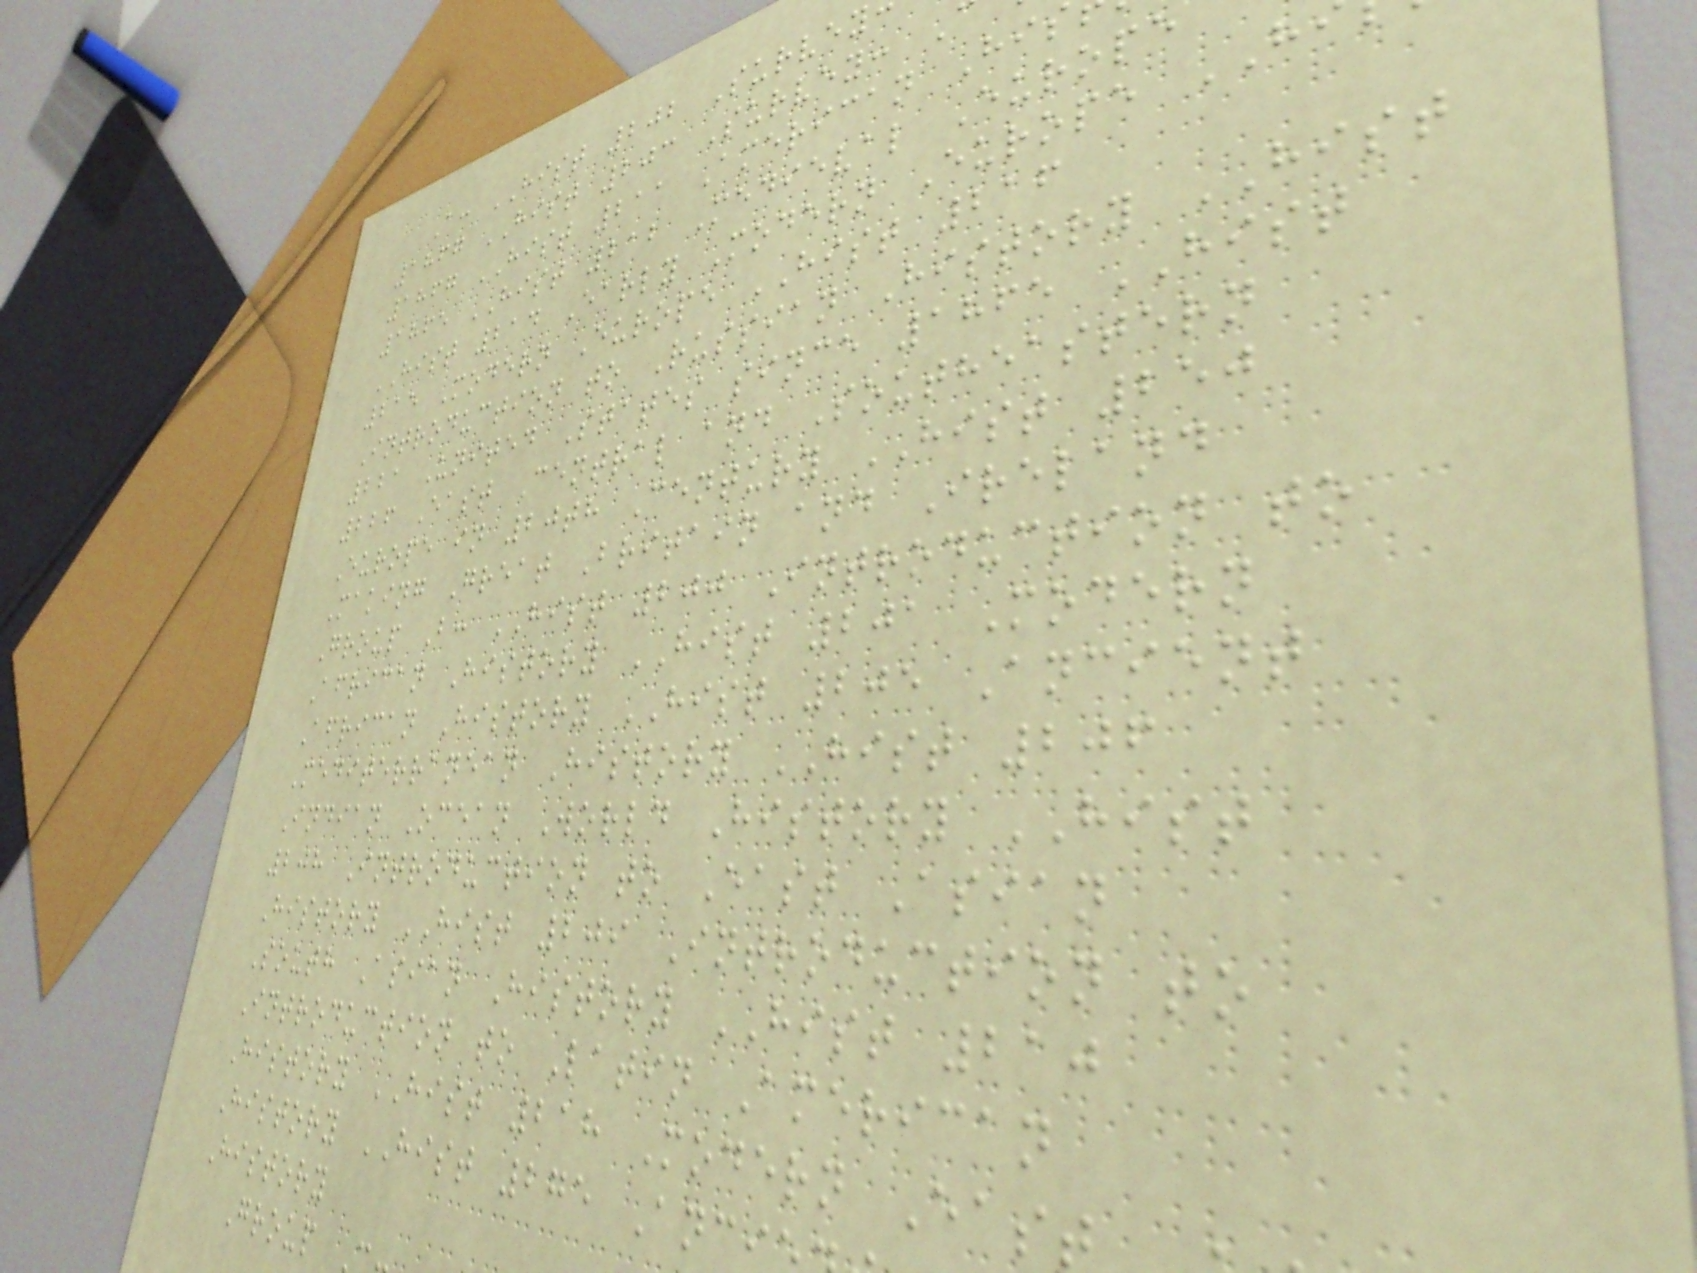A: HIST 202 Survey
1867 HIST 203 Survey:
1867 HIST 211 American His
1865 HIST 212 Medieval Europe
HIST 214 Early Modern Europe
215 Modern Europe HIST 216
Introduction to Russian History HIST
221 United States since 1865 HIST
226 East Central and Southeastern
Europe in 20th Century HIST 250
Making Great Britain and Ireland
Group B: HIST 200 Introduction to
African History HIST 201 Modern
African History HIST 205 Ancient
Mediterranean History HIST 206
Indian Ocean World History HIST
208 Introduction to East Asian
History HIST 209 Introduction to
South Asian History HIST 210
Introduction to Latin American
History HIST 218 Modern East
History HIST 275 Anci
History
